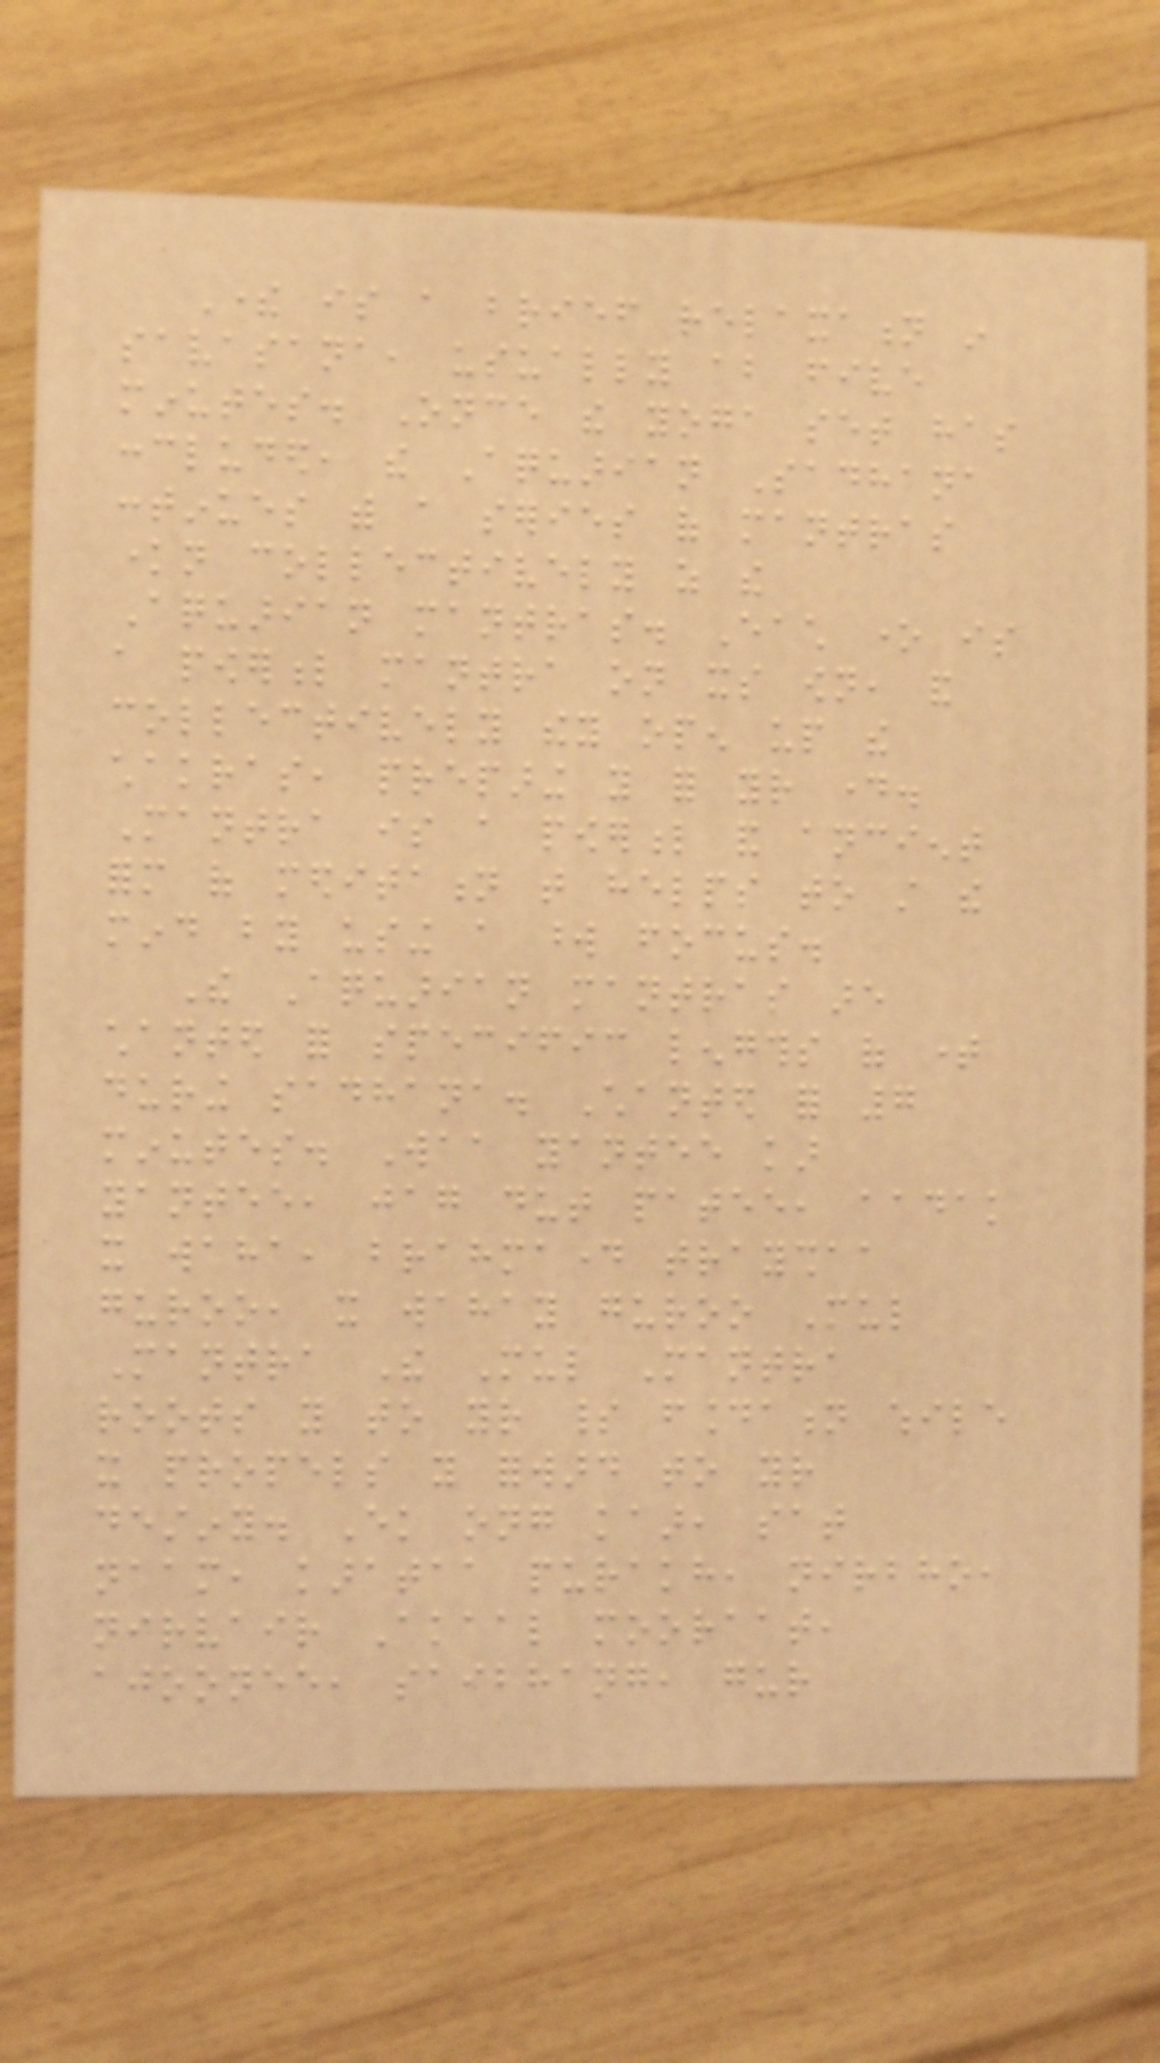There is a brief relaxation in
savasana, usually about five
minutes. Once the yoga set has
concluded, the Aquarian Sadhana
continues with a series of mantras
known collectively as the
Aquarian mantras. Each one is
a powerful mantra on its own, and
collectively they open up the
chakras, preparing you for your day.
Mantra is a powerful and ancient
form of meditation that helps to still the
mind by using a word focus.
The Aquarian mantras are
chanted for specific lengths of time
during sadhana. Chanted for 7
minutes. Waa yantee kar
yantee, jag dut patee, aadak
it waha, brahmaday trayshaa
guroo, it wahay guroo Mul
Mantra The Mul Mantra
roots you to your spirit foundation while
it propels you forward to your
destiny. Ek ong kaar, sat
naam, karataa purakh, nirbho,
nirvair Akaal mooraat,
ajoonee, saibhang, gur
